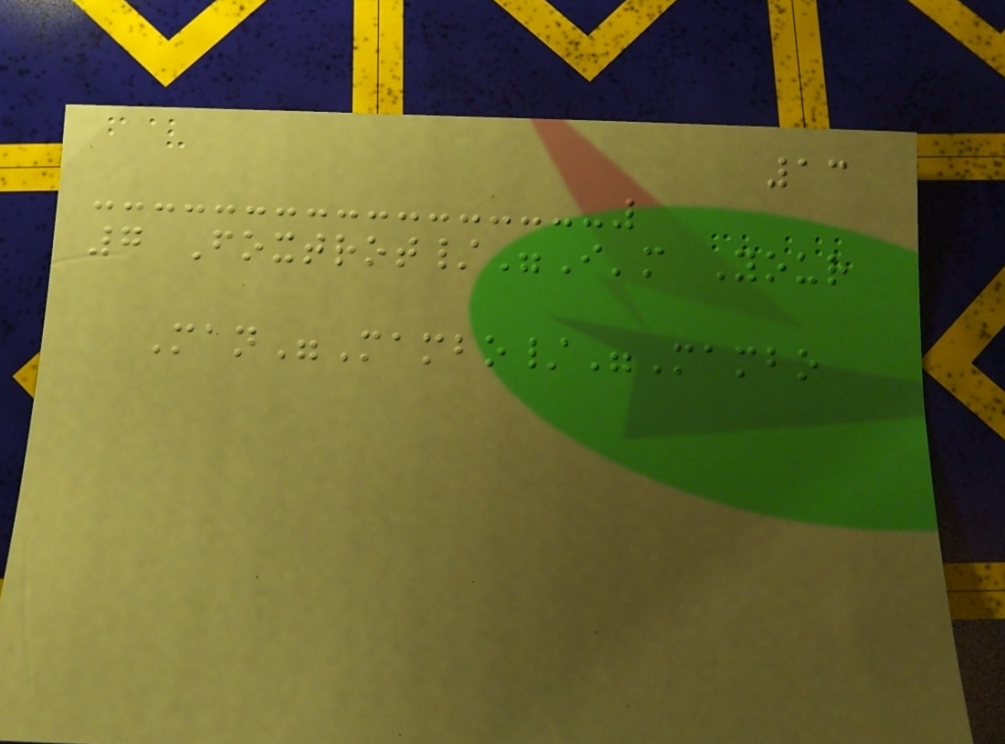13
7 Foxtrot/"I'm Your
Man"Mambo/"Mambo
